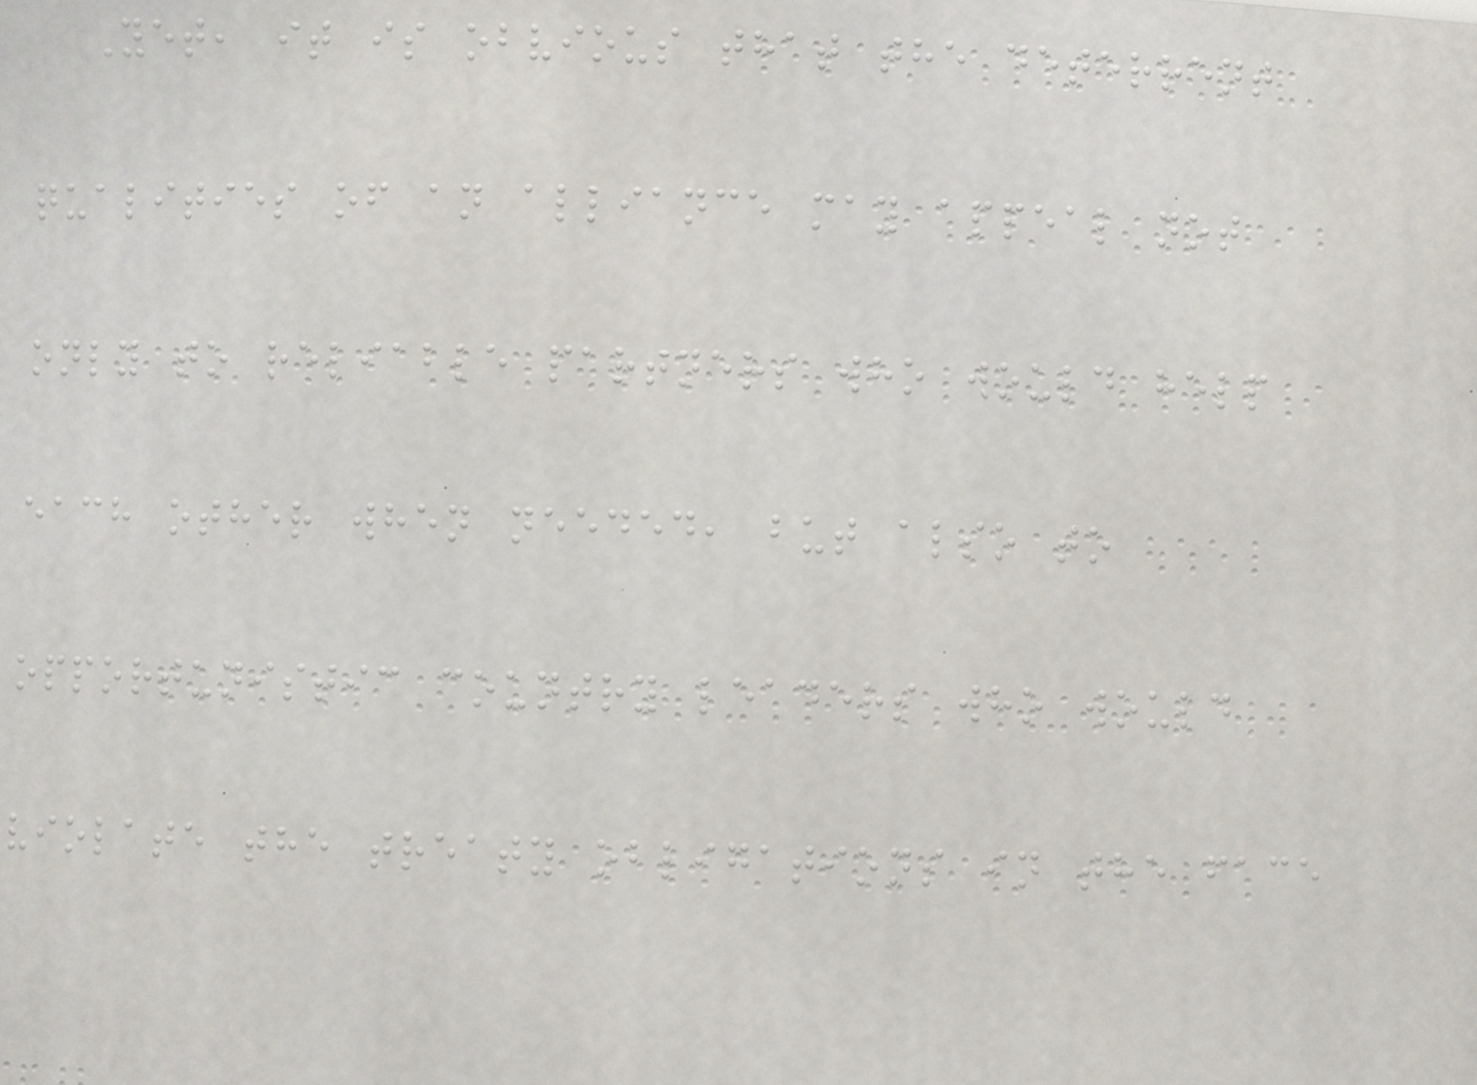Yet, it is obvious that the deterrent
qualities of an alliance may appeal not
only to reliable partners who would help
each other when needed, but also to
opportunistic country leaders who would
violate the treaty obligations in the face
